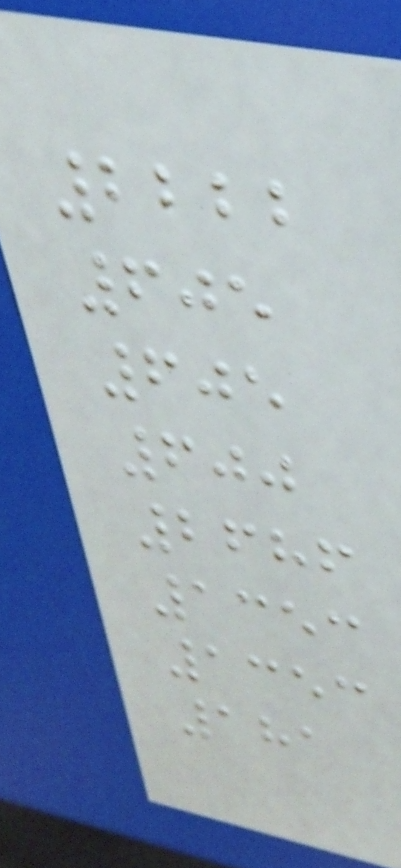2222
605
605
600
2686
1353
1353
181
